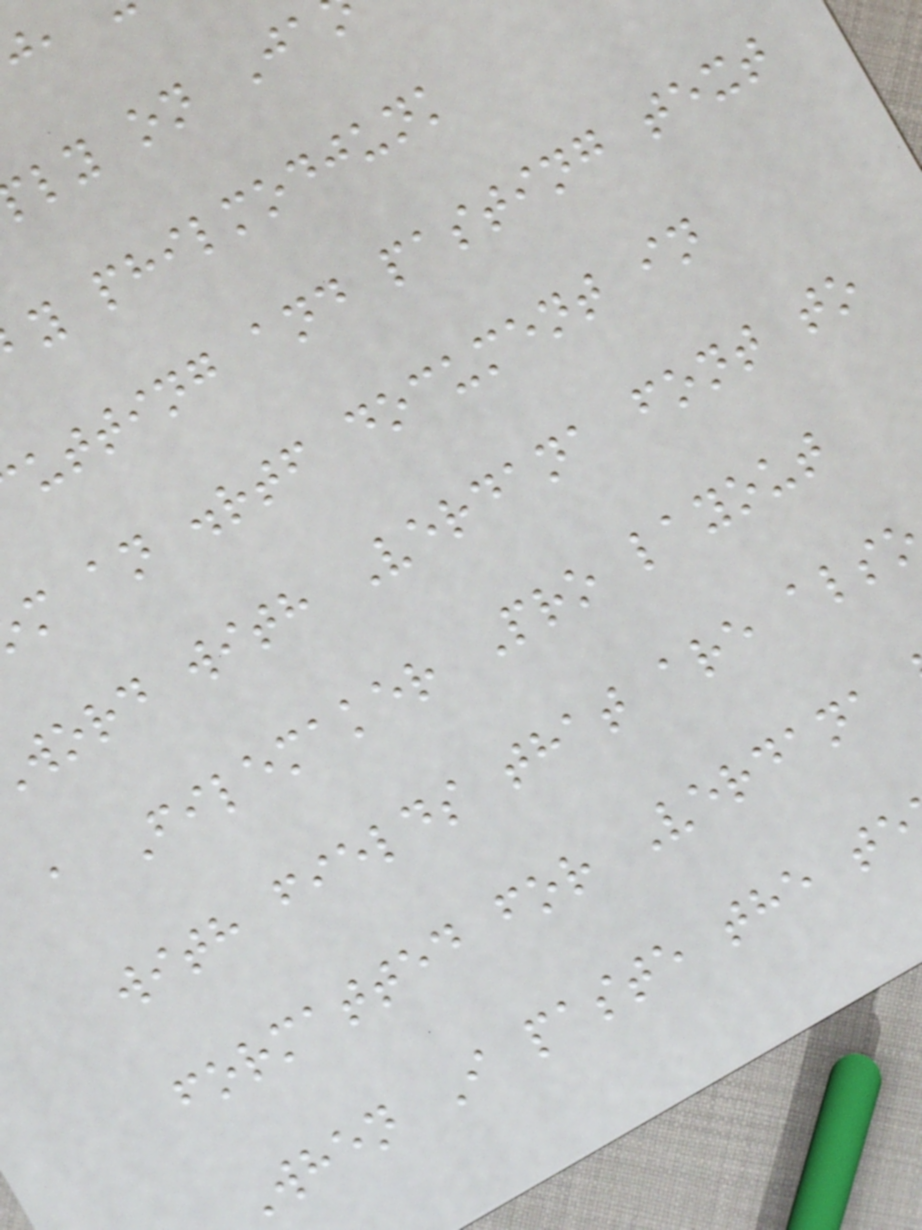ly on Ja
y philmodjunk
utting and pasting text
m an .rtf document in
word with Verdana font to
a Filemaker Pro layout
with fields that are als
formatted for Verdana
When I paste the te
